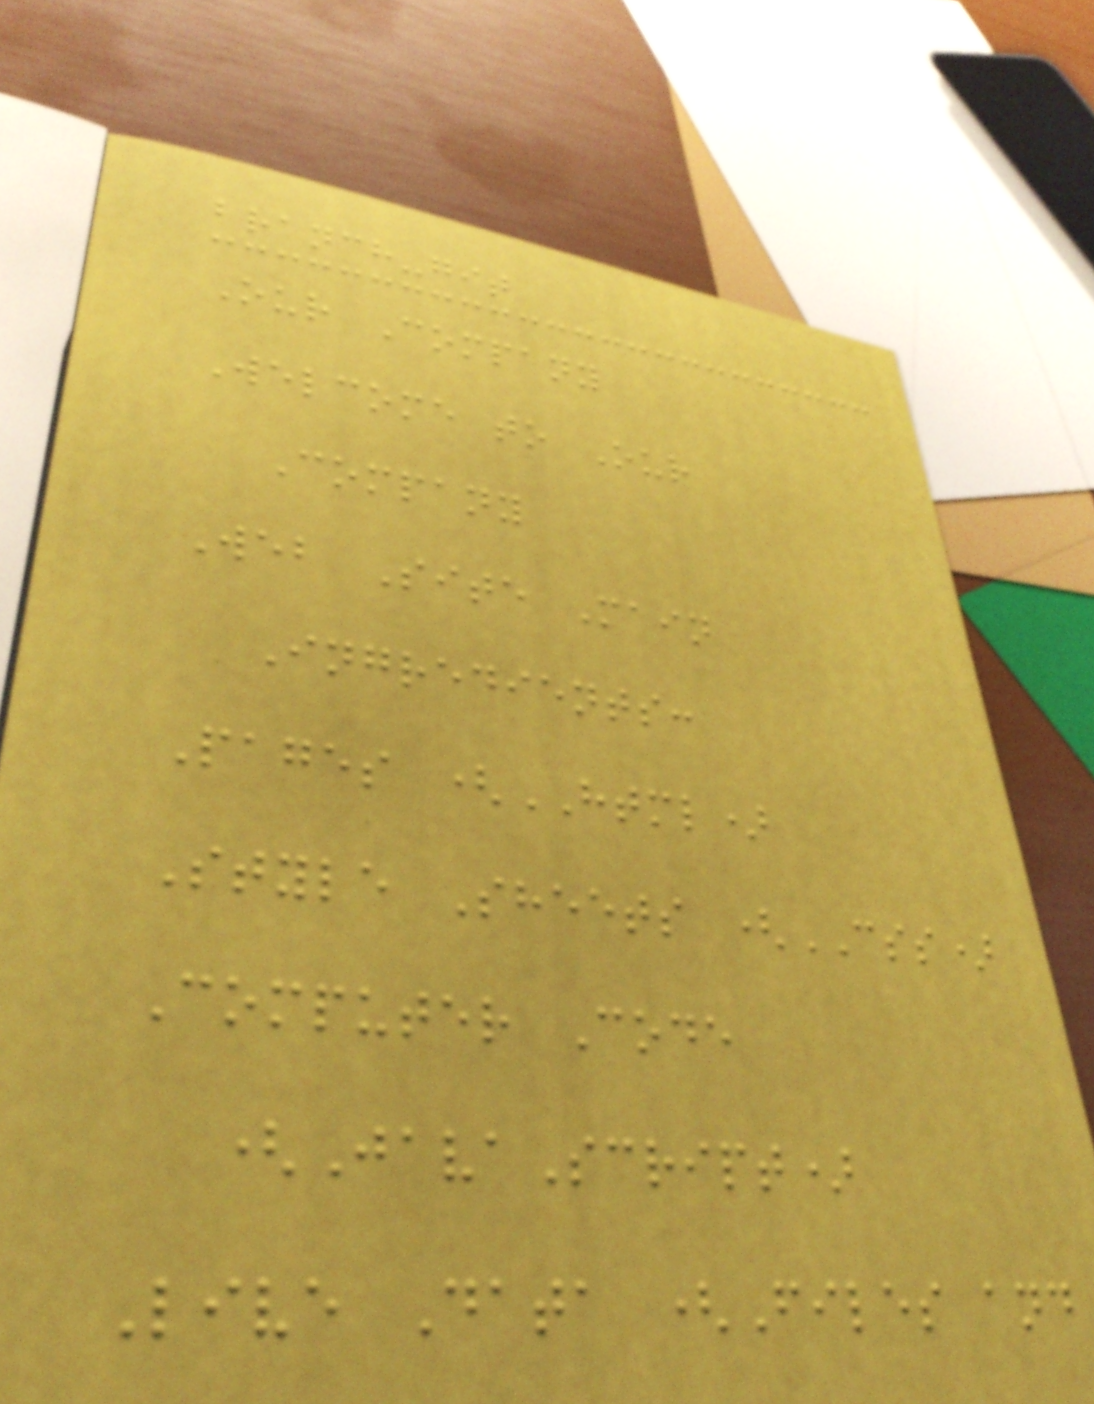branch-git
Our Company
Welcome to Our
Company
Web Site Main
Ingredients:
Pages (HTML)
Style Sheets (CSS)
Computer Code
(JavaScript)
Live Data (Files and
